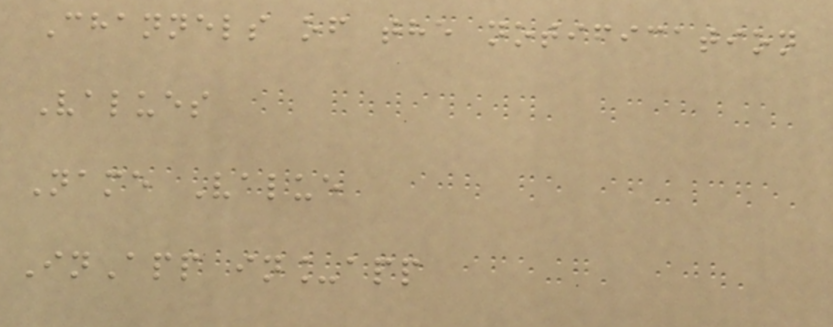Channels of the notification
Values
Name Value
InApp in_app
